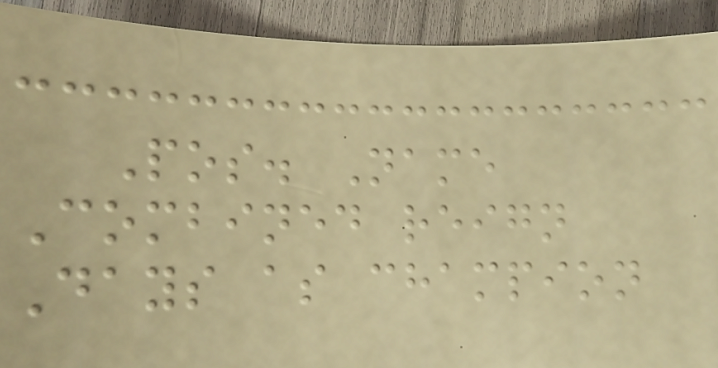Pos. Name
Combined reign
Days as champion
